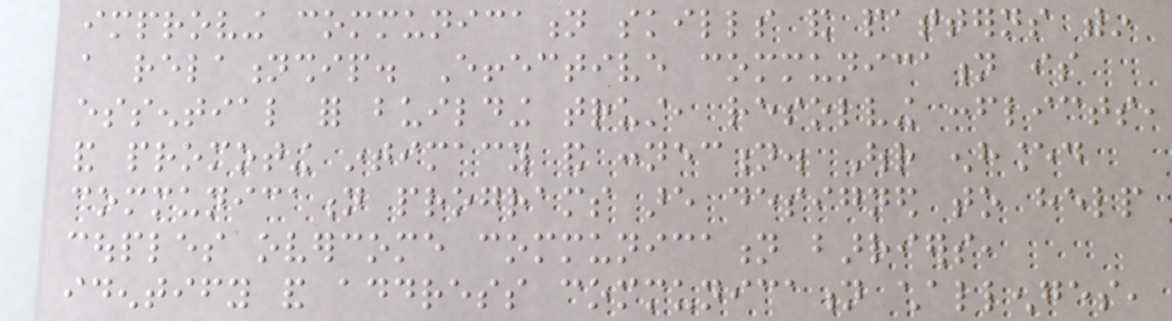improving communication skills and patterns within
a relationship. Effective communication is
essential for building trust, resolving conflicts,
and promoting intimacy and connection. Our enhanced
communication programs are designed to help
couples overcome communication barriers,
identify and address communication challenges,
